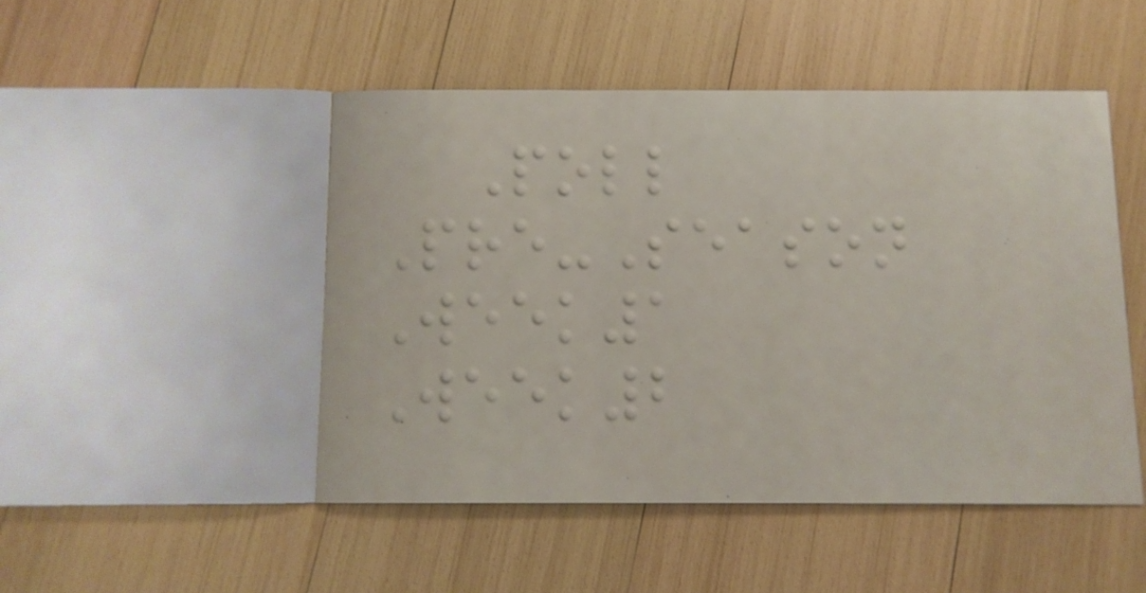Poll
Pre-Season
Week1
Week2
